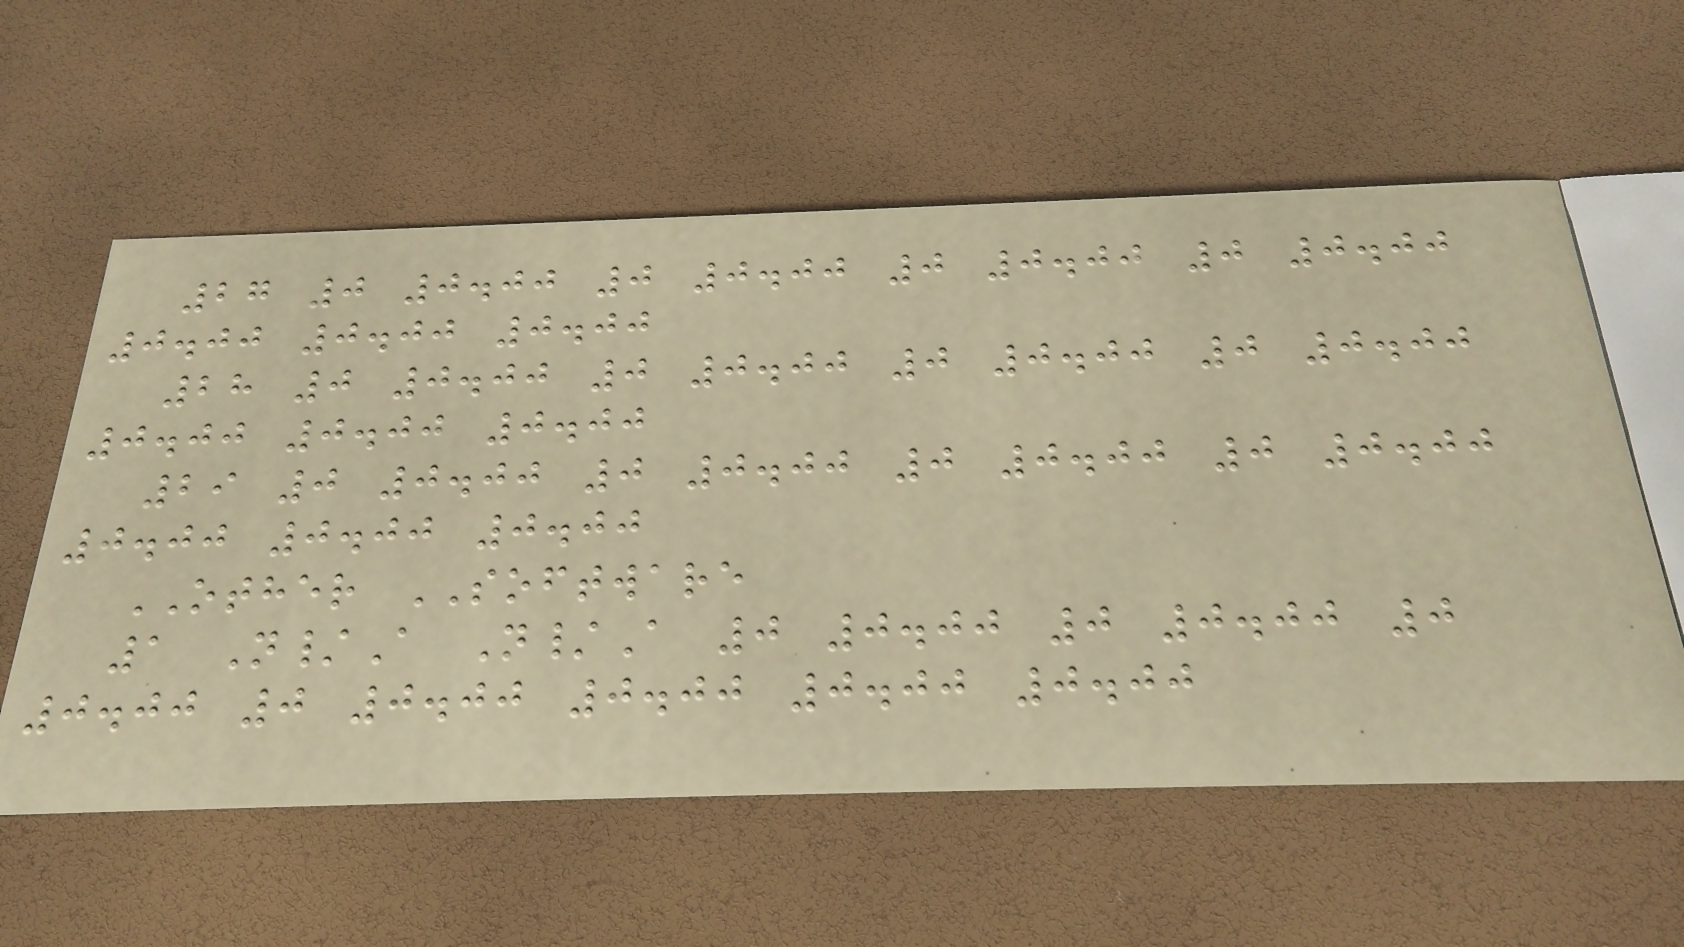27 0 0.00 0 0.00 0 0.00 0 0.00
0.00 0.00 0.00
28 0 0.00 0 0.00 0 0.00 0 0.00
0.00 0.00 0.00
29 0 0.00 0 0.00 0 0.00 0 0.00
0.00 0.00 0.00
OTHER SOFTWARE
1 N/A N/A 0 0.00 0 0.00 0
0.00 0 0.00 0.00 0.00 0.00
